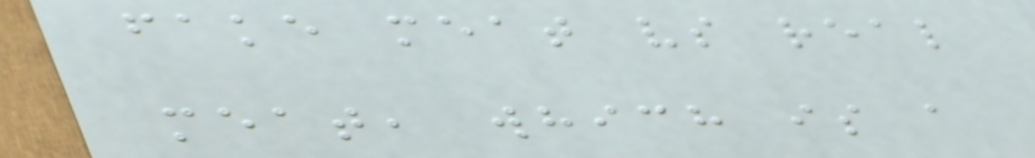fake meat vs real
meat, which is a
